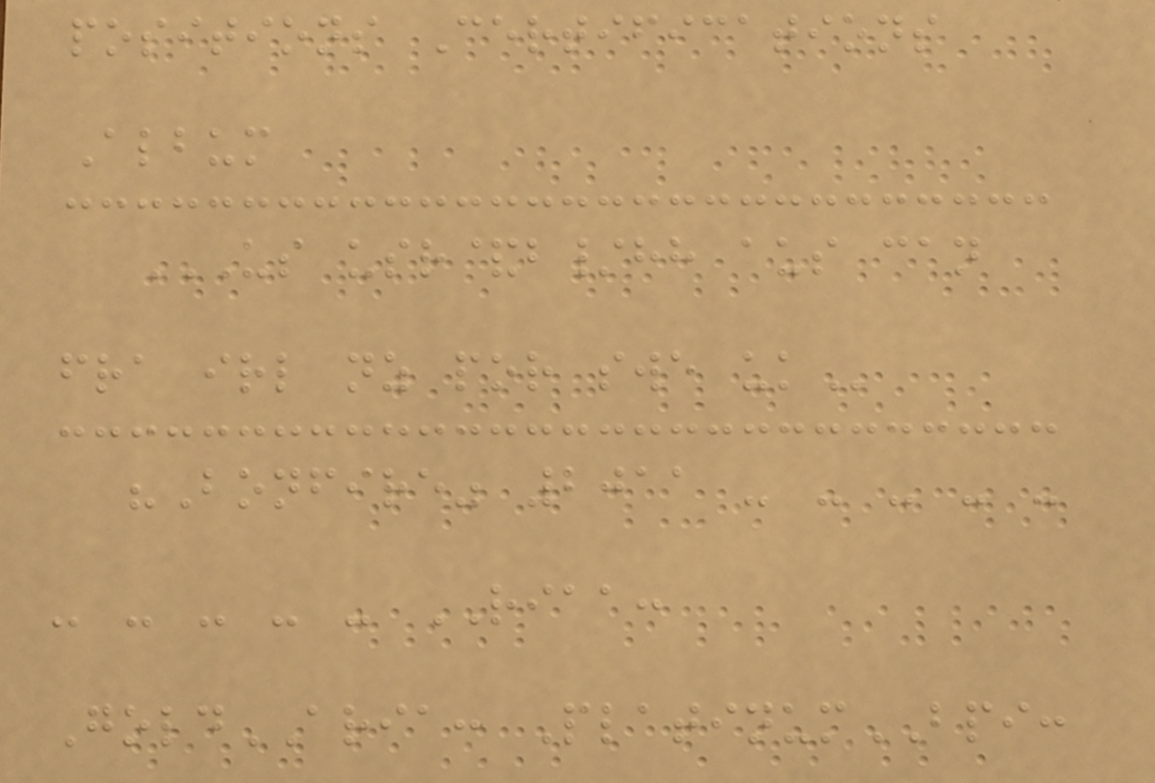positions Certifications
Album
US USR&B/HH AUS CAN
FRA IRL NZ POR SWE UK
"Bonfire" 2011 - - - - -
- - - - - RIAA:
GoldARIA: PlatinumBPI:
